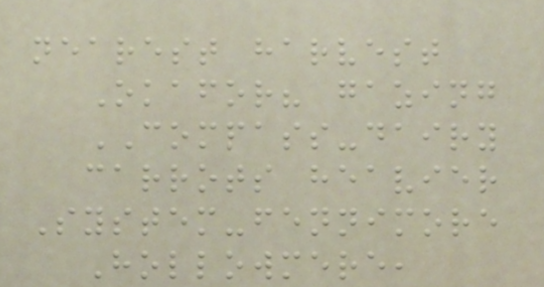nearest harvest
Okafor? gazing
COMPASS-dairy
carrots heavier
System-fennimore
Hollowmere,
